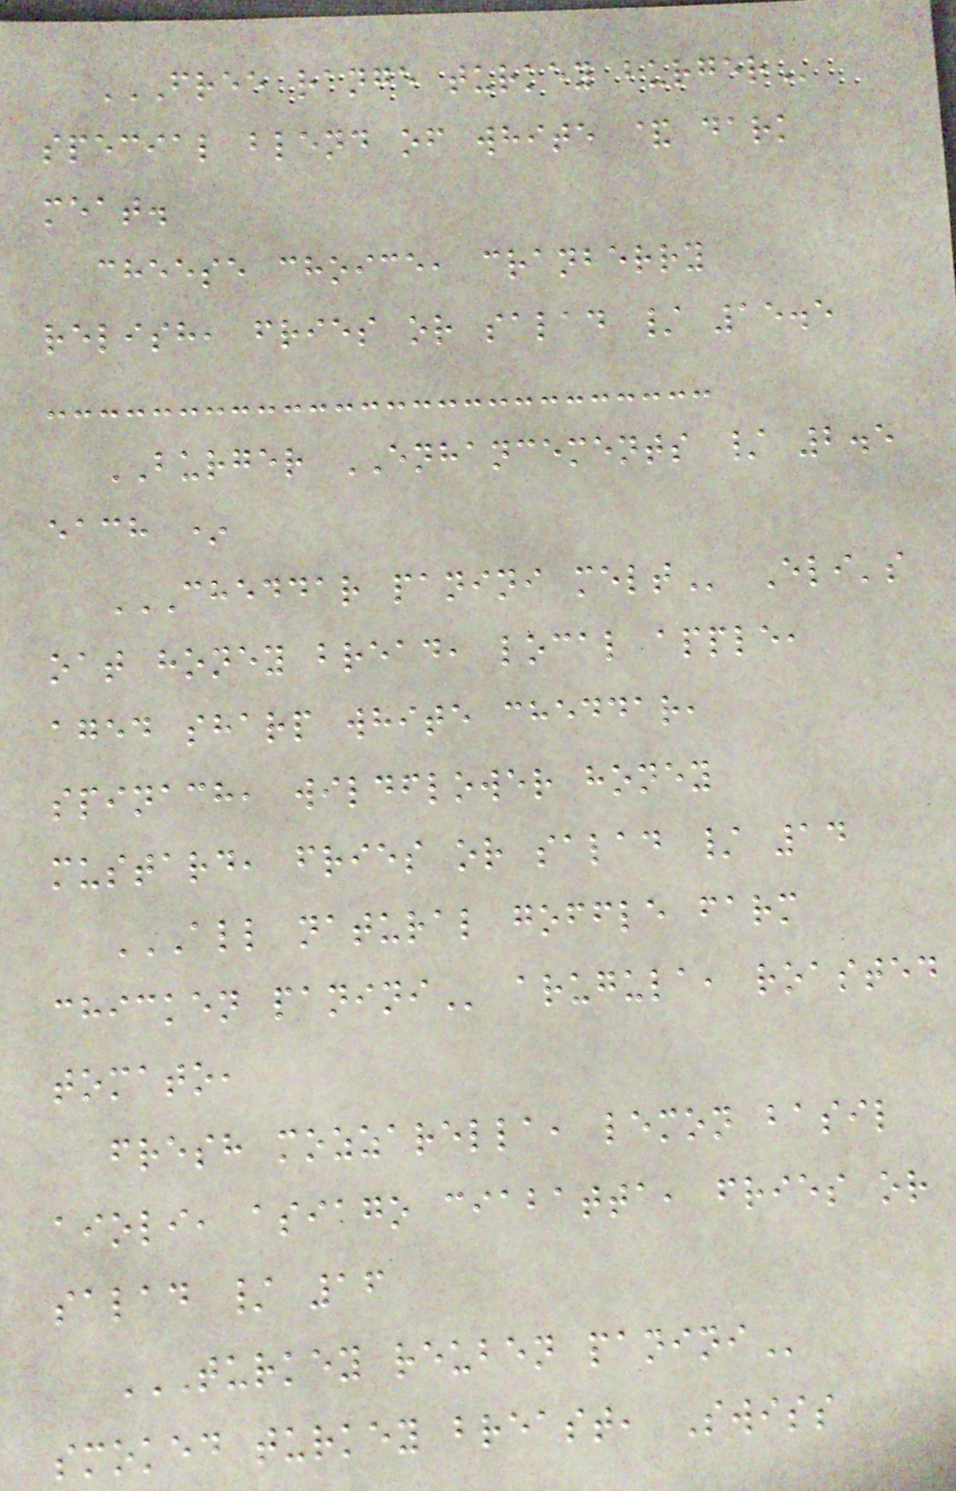FREE RANGE TURKEY BURGER
special blend of white & dark
meat.
cheese choice, cranberry
relish, fries or salad / 15.5
BURGER ENHANCEMENTS / 2.5
each *
CHEDDAR PANINI MELT Eli's
oat honey bread, local apple,
aged sharp white cheddar,
spinach, wildflower honey
mustard, fries or salad / 14
ALL NATURAL GOFFLE FARM
CHICKEN PANINI arugula, roasted
tomato,
fresh mozzarella, lemon basil
aioli, asiago ciabatta, fries or
salad / 16
TURKEY REUBEN PANINI
smoked turkey breast, Swiss
